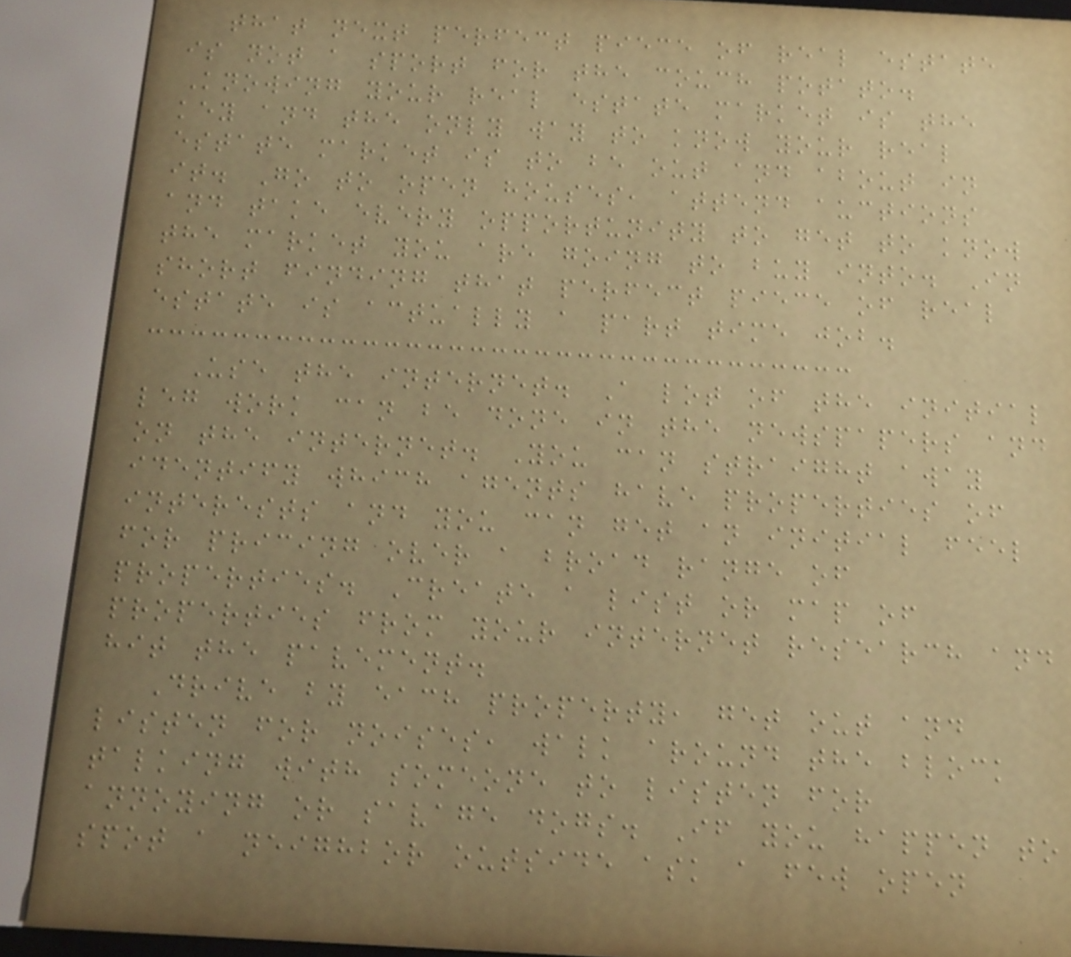that next perfect piece of real estate
is not a sport for the couch potato.
Knowing your real estate market is the
key and the only way to know your real
estate market is to be out and about in
it. Go to open houses, attend auctions
and take every opportunity to get to know
the market you are going to buy into. In
short finding that perfect piece of real
estate is actually a part time job.
Use the internet. A lot of the initial
leg work can be done in the newspapers and
on the internet. You can straight away
identify which agents have properties of
interests and you can get an initial feel
for pricing over a broad range of
properties. Create a list or map of
properties from your internet research and
hit the pavement.
Drive by each property, get out and
listen for noises, walk around the block
talking with someone to listen for
annoying or savage dogs. If you happen to
spot a neighbor outside ask a few open
